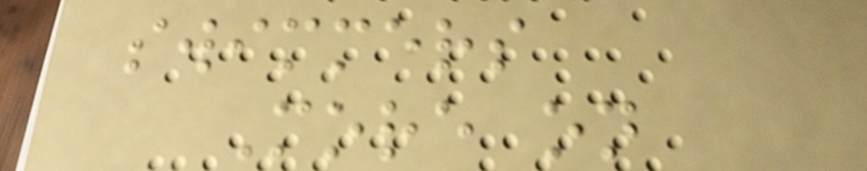swimmers
More on
